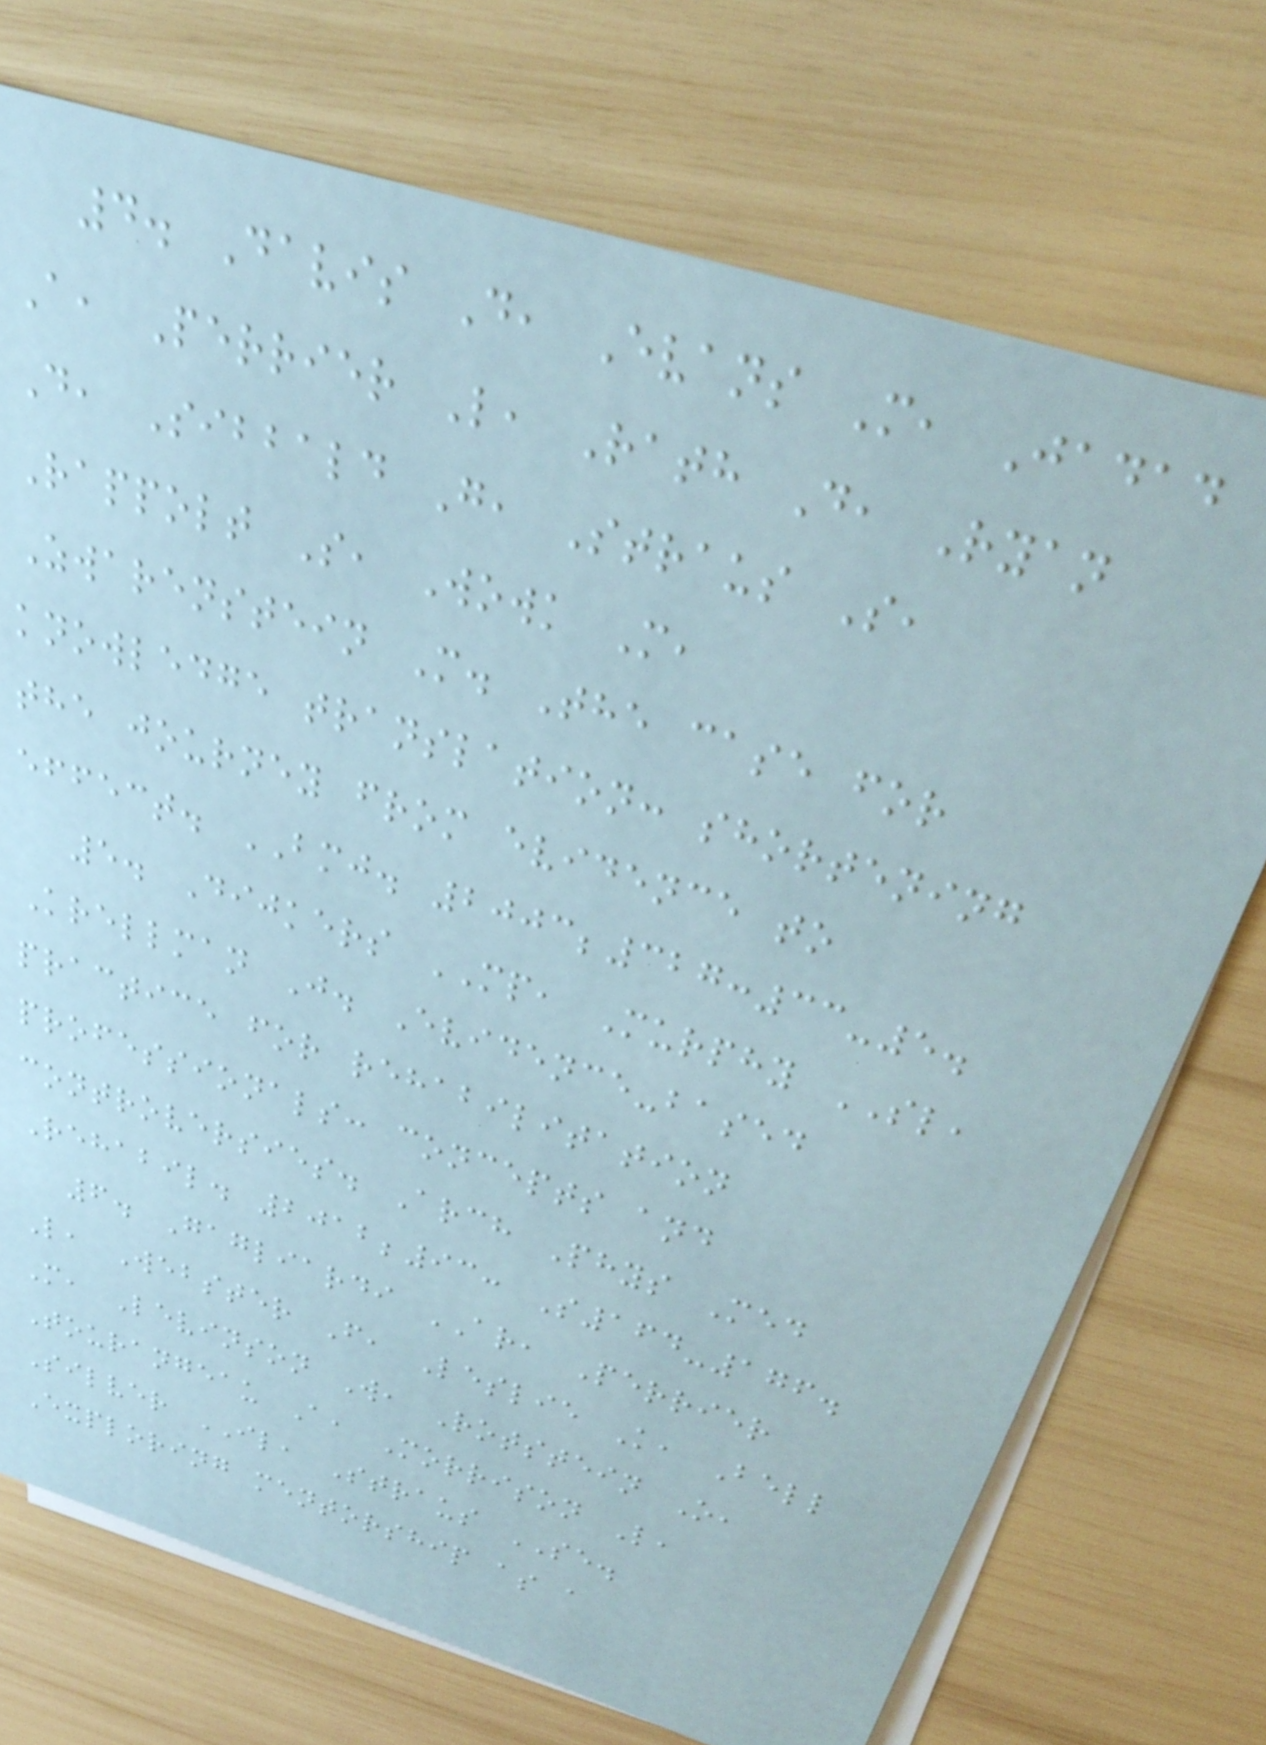4. Davis D, Evans M, Jadad
A, Perrier L, Rath D, Ryan
D, Sibbald G, Straus S,
Rappolt S, Wowk M,
Zwarenstein M. The case for
knowledge translation: shortening
the journey from evidence to
effect. BMJ. 2003;327:33-5.
5. Dijkers MP, Murphy SL,
Krellman J. Evidence-based
practice for rehabilitation
professionals: concepts and
controversies. Arch Phys Med
Rehabil. 2012;93: S164-176.
6. Gagliardi AR, Perrier
L, Webster F, Leslie K, Bell
M, Levinson W, Rotstein O,
Tourangeau A, Morrison L,
Silver IL, Straus SE.
Exploring mentorship as a
